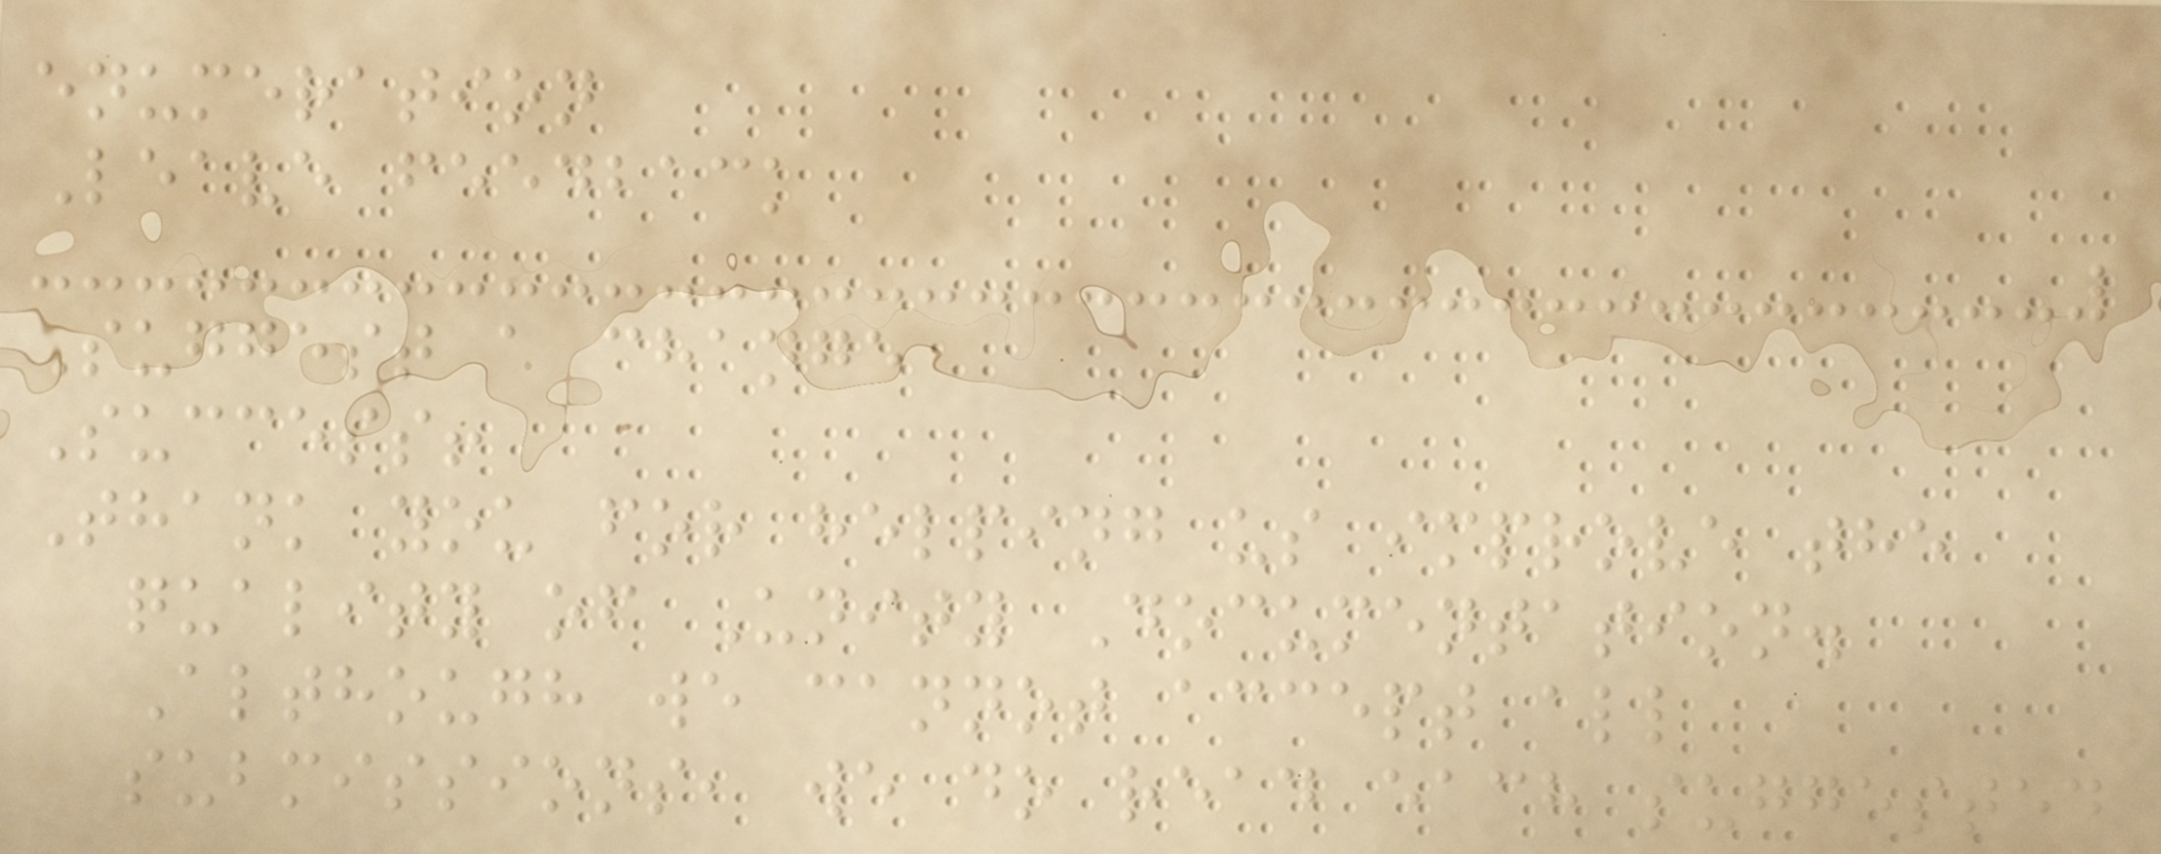enumeration
Leave feedback
Suggest a change
Success!
Thank you for helping us improve the
quality of Unity Documentation.
Although we cannot accept all
submissions, we do read each suggested
